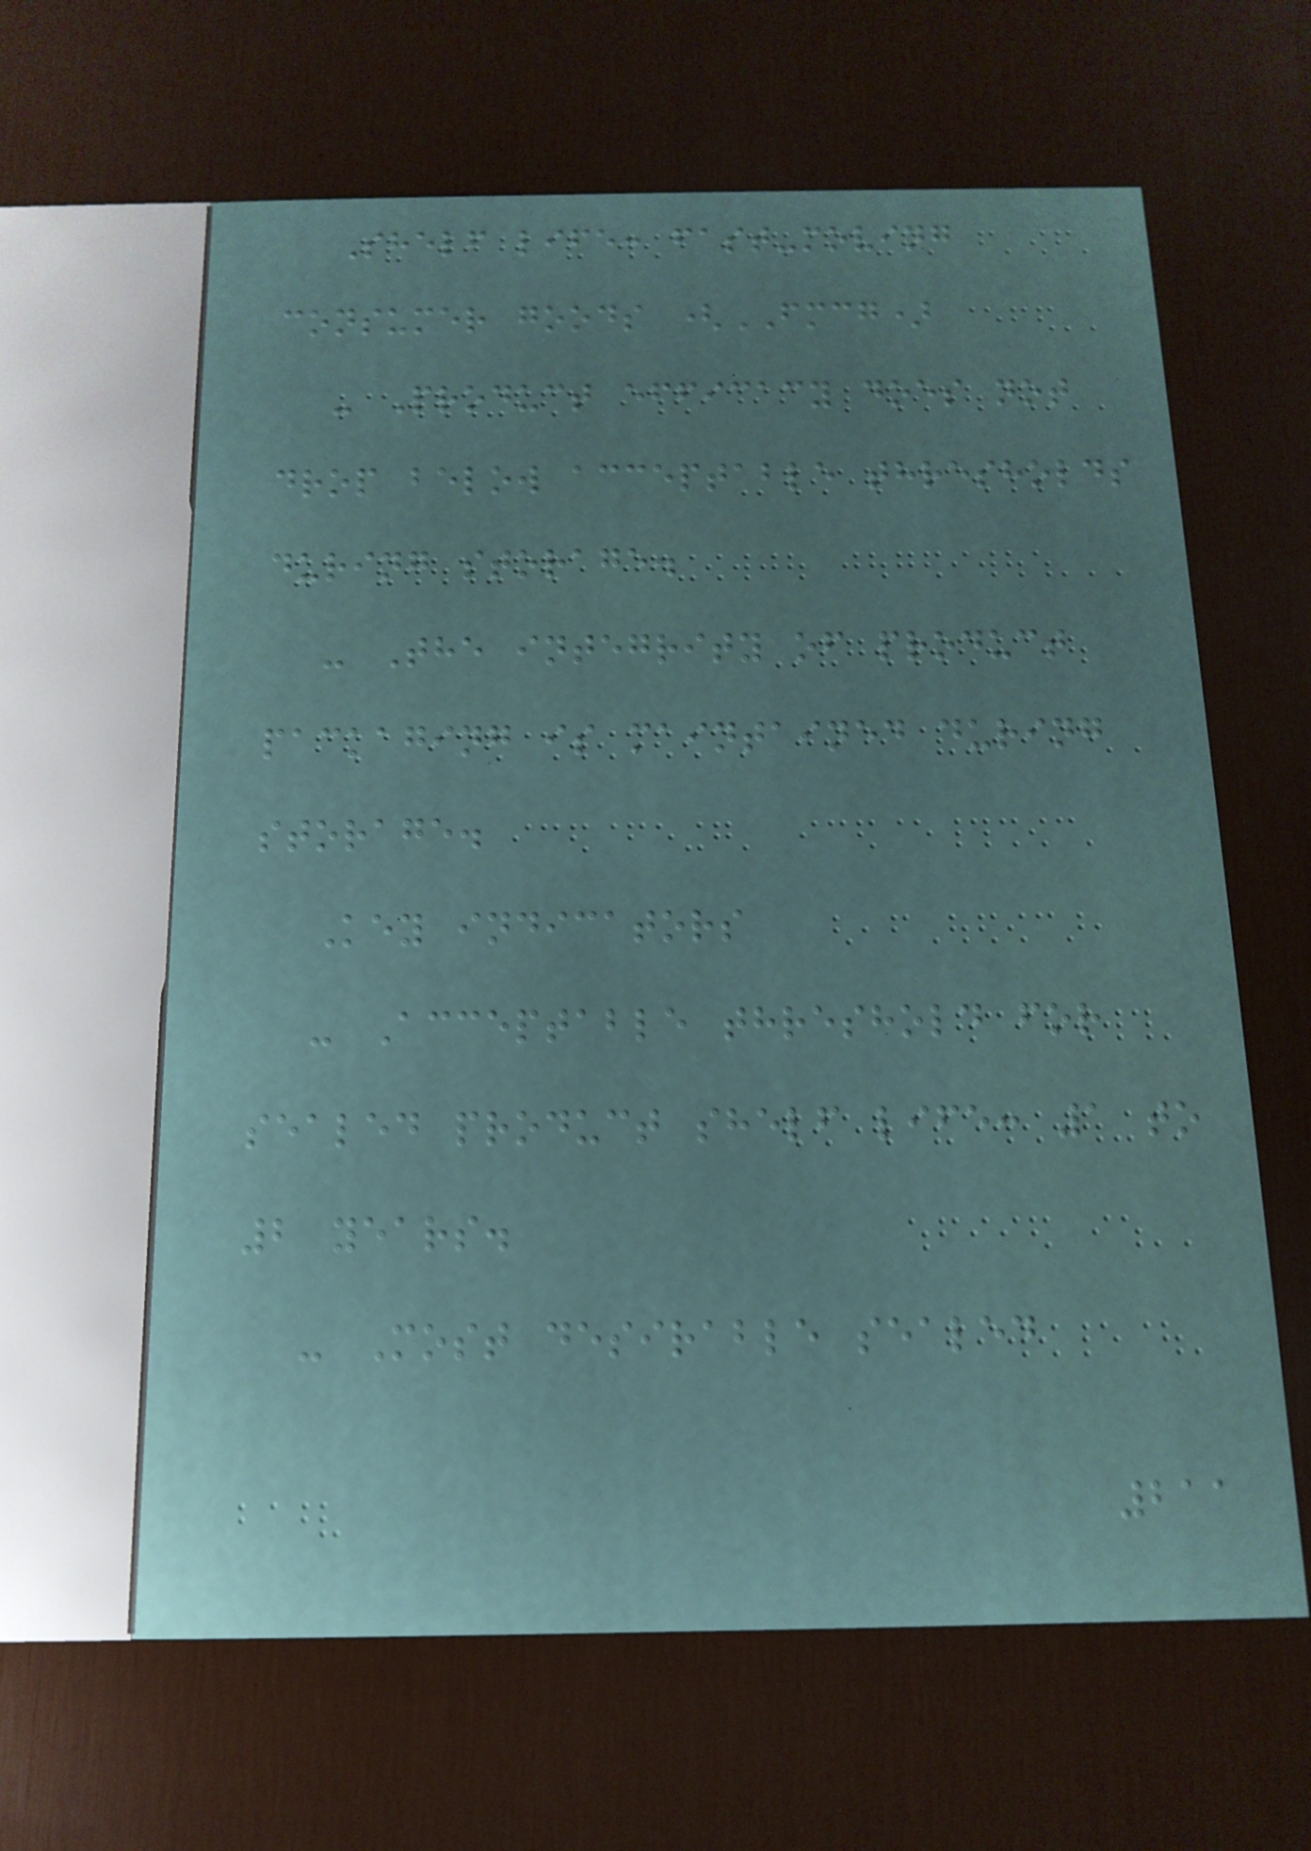Shelf life: fast-moving
consumer goods (FMCG)
- Product efficacy does not
drop below acceptable thresholds
during storage.
- The integrity of product
packaging is maintained during
storage.
Key indicators
- Acceptable threshold for
sealed product shelf life: 1 to
2 years.
- Most desirable sealed
211
